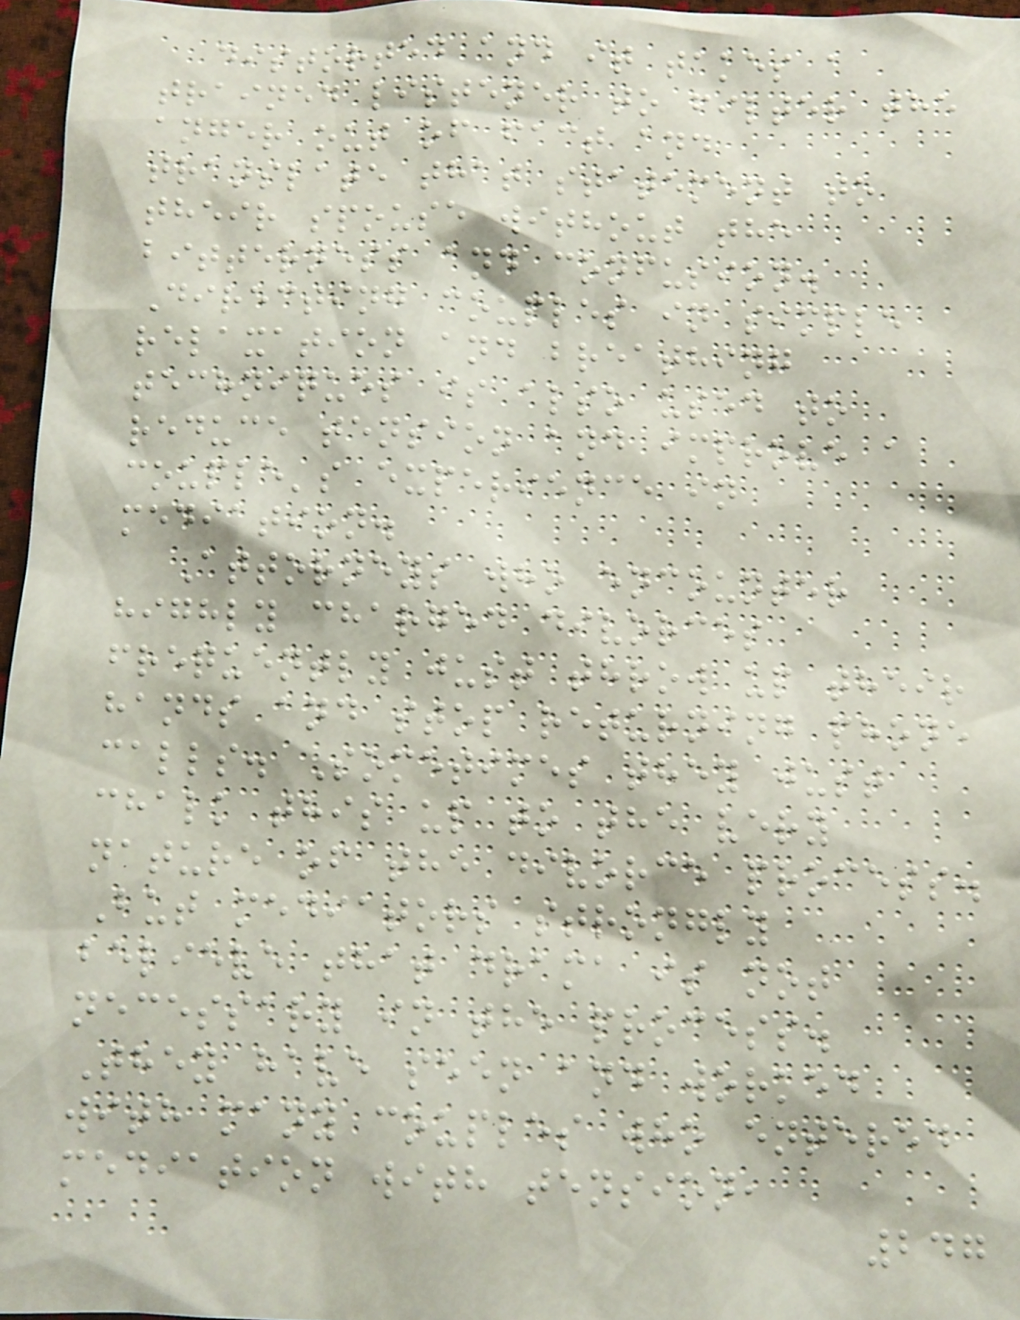distorted and it takes a
trained listener to filter the
anger out of fact and
translate that statement to
their spouse without the
bitterness and confusion.
Directing couples in simple
relaxation and breathing
techniques is also used to
reduce tension and improve a
couple's experience in
mediation.
Attorneys who encounter
highly charged divorces
frequently just throw up their
hands and stop returning phone
calls. Sometimes they just
chalk this up to the very
nature of the divorce process.
But mediators strongly
believe that drama is not
necessary in the process.
They have seen and worked
with many couples who entered
mediation with tension,
247
